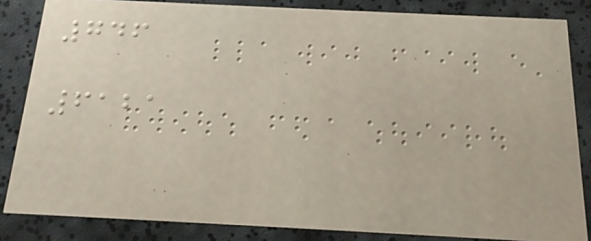746
6121
